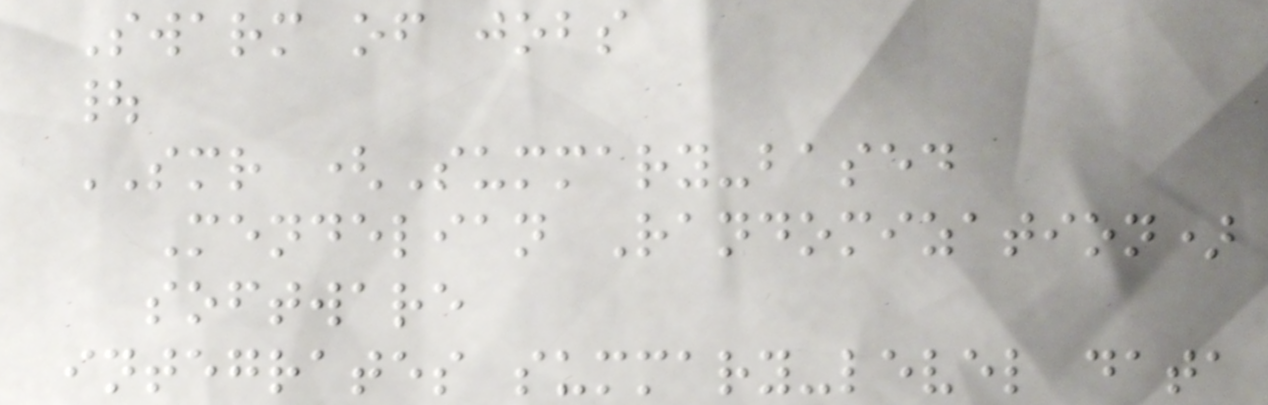Swarm of jobs
|
SMR (Summary-based
Mendelian Randomization)
software
integrates summary-level data
